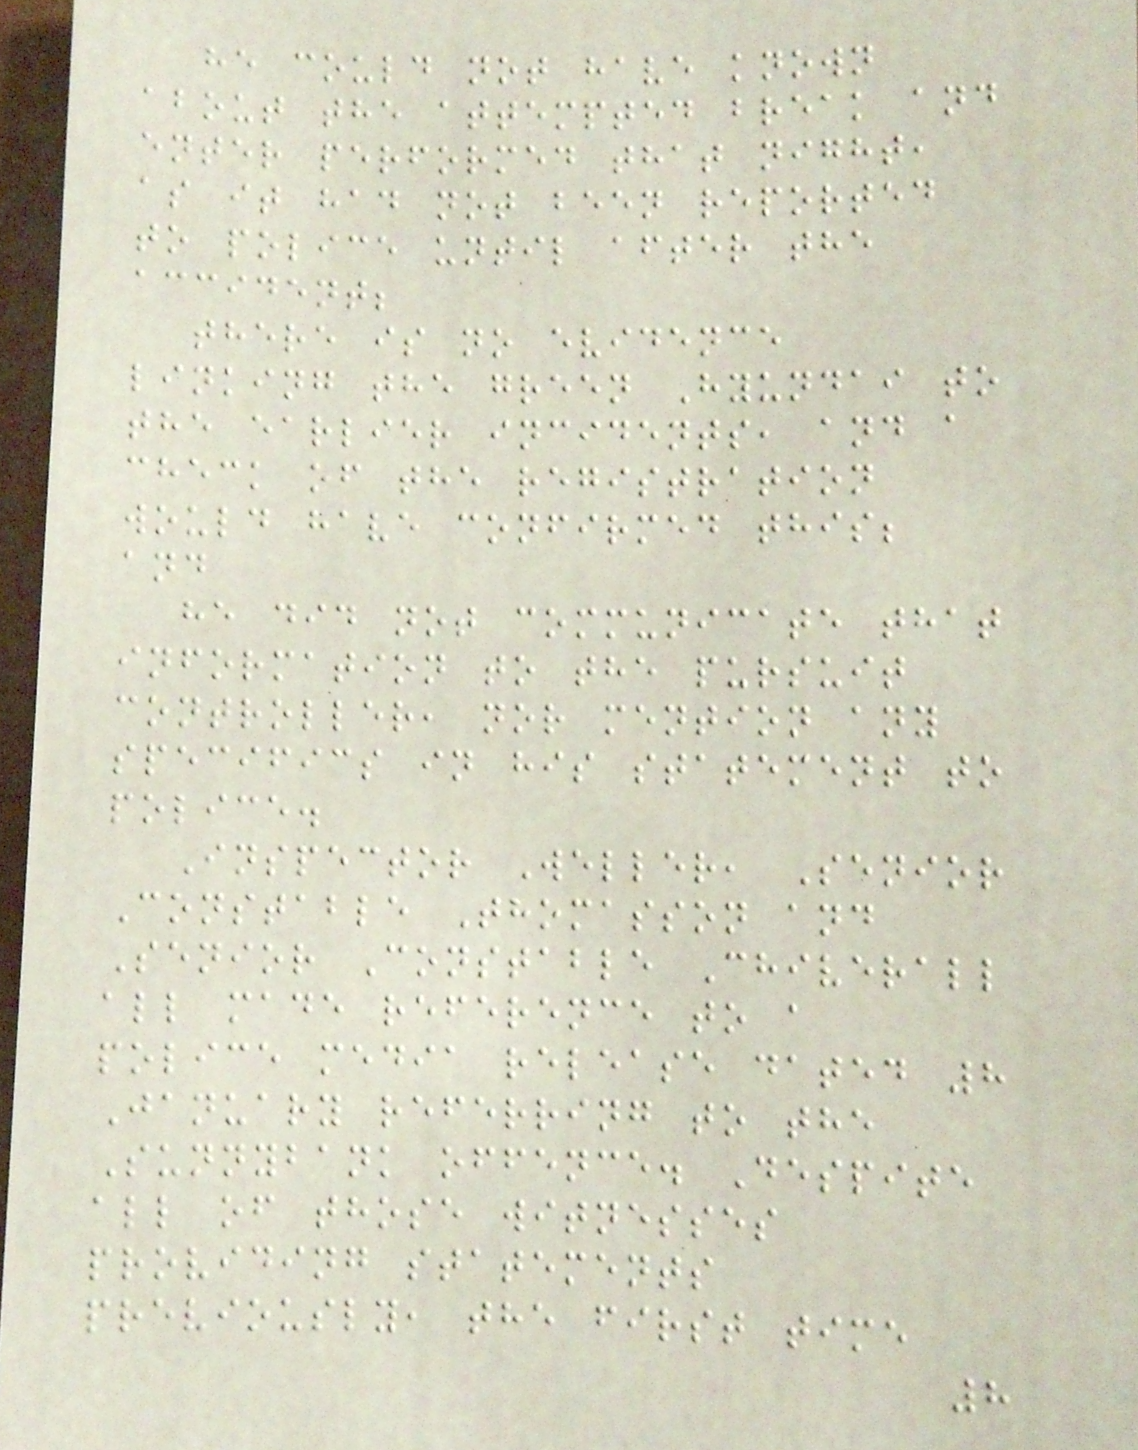he could not have known
about the attempted break and
enter performed that night,
as it had not been reported
to police until after the
accident;
there is no evidence
linking the green Hyundai to
the earlier incidents, and a
check of the registration
would have confirmed this;
and
he did not communicate that
information to the pursuit
controller, nor mention any
specifics in his statement to
police.
Inspector Weller, Senior
Constable Thomasson and
Senior Constable Chiverall
all made reference to a
police media release dated 8
January referring to the
Sunnybank offence. Despite
all of those witnesses
providing statements
previously, the first time
8
